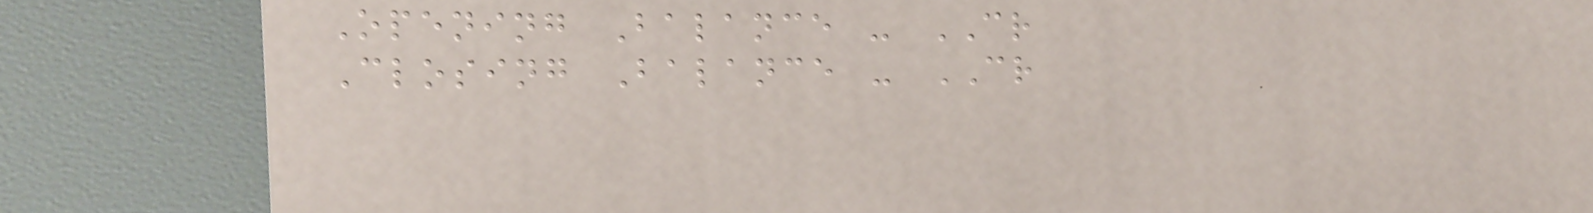Opening Balance - CR
Closing Balance - CR
